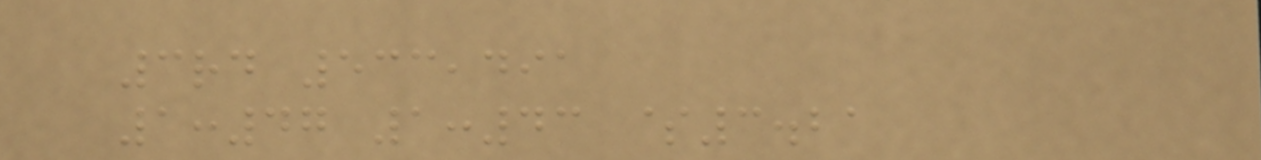3rd 533,491
1:47 1:43 $3.21
